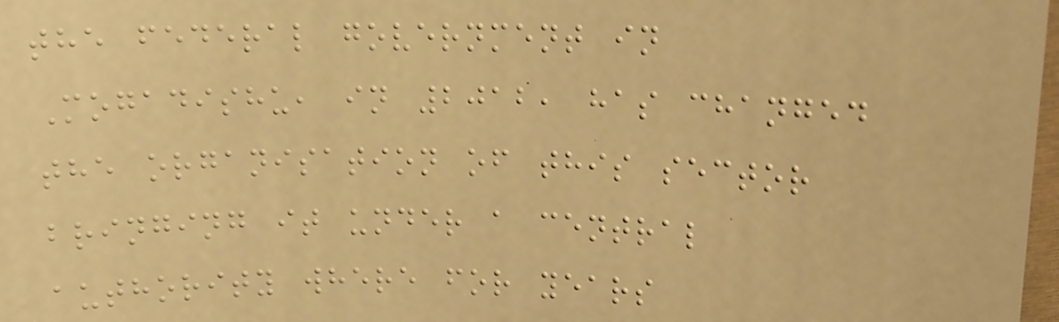the federal government in
Mogadishu, in 2012, has changed
the organisation of this sector
bringing it under a central
authority where for years
